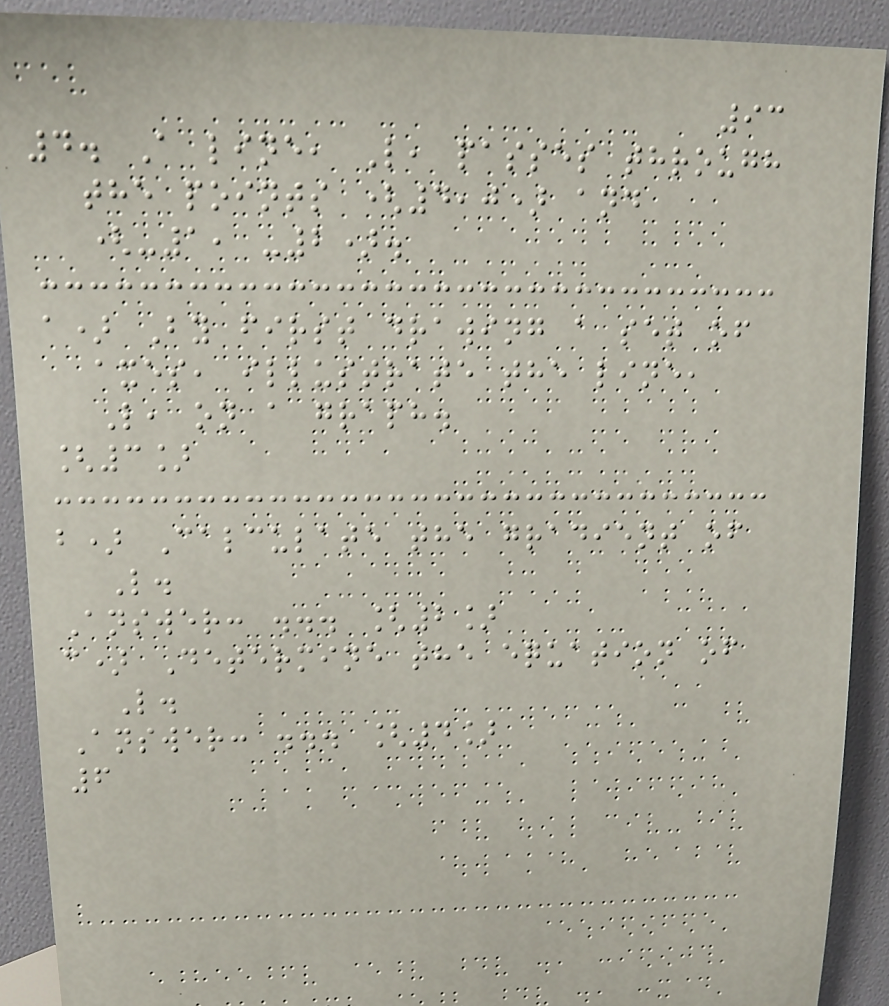93
4. A line, L, passes through
the points (4,0) and
(-1, -2).
a) By first drawing a set of
axes, illustrate the line,
L, on a graph.
[3]
b) Calculate the gradient of
L.
Answer: ... [2]
c) Determine the equation of
L.
Answer: ... [4]
6
